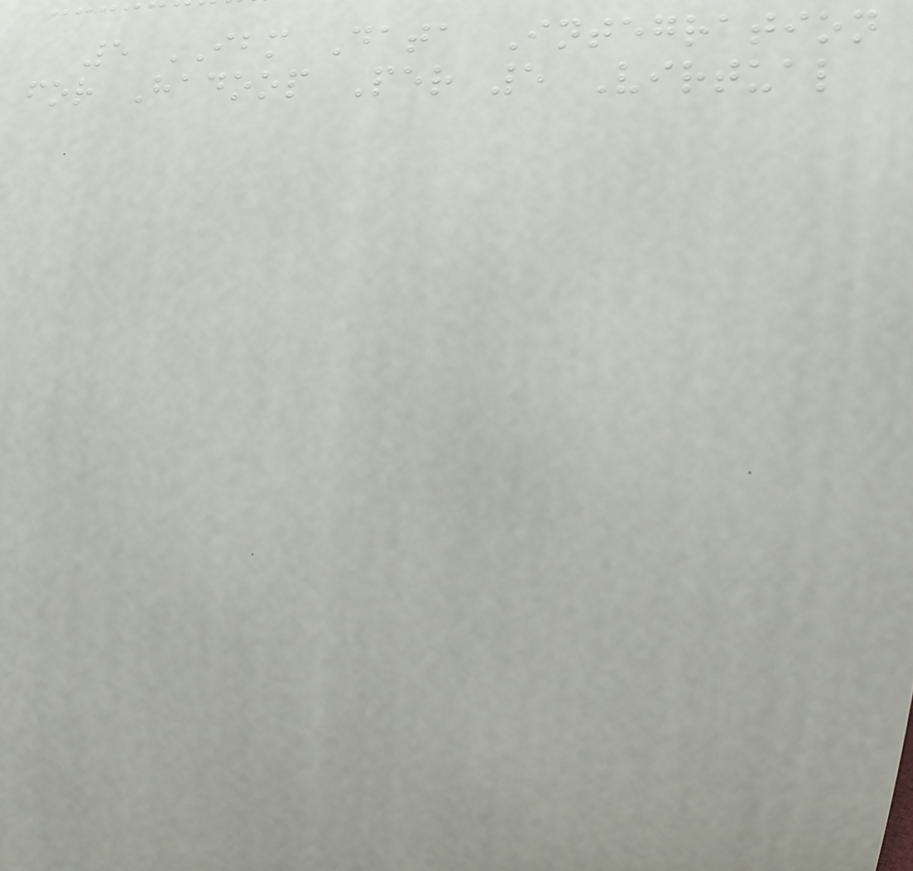5 IBM Data Integration
for Hadoop Per 5 Virtual
